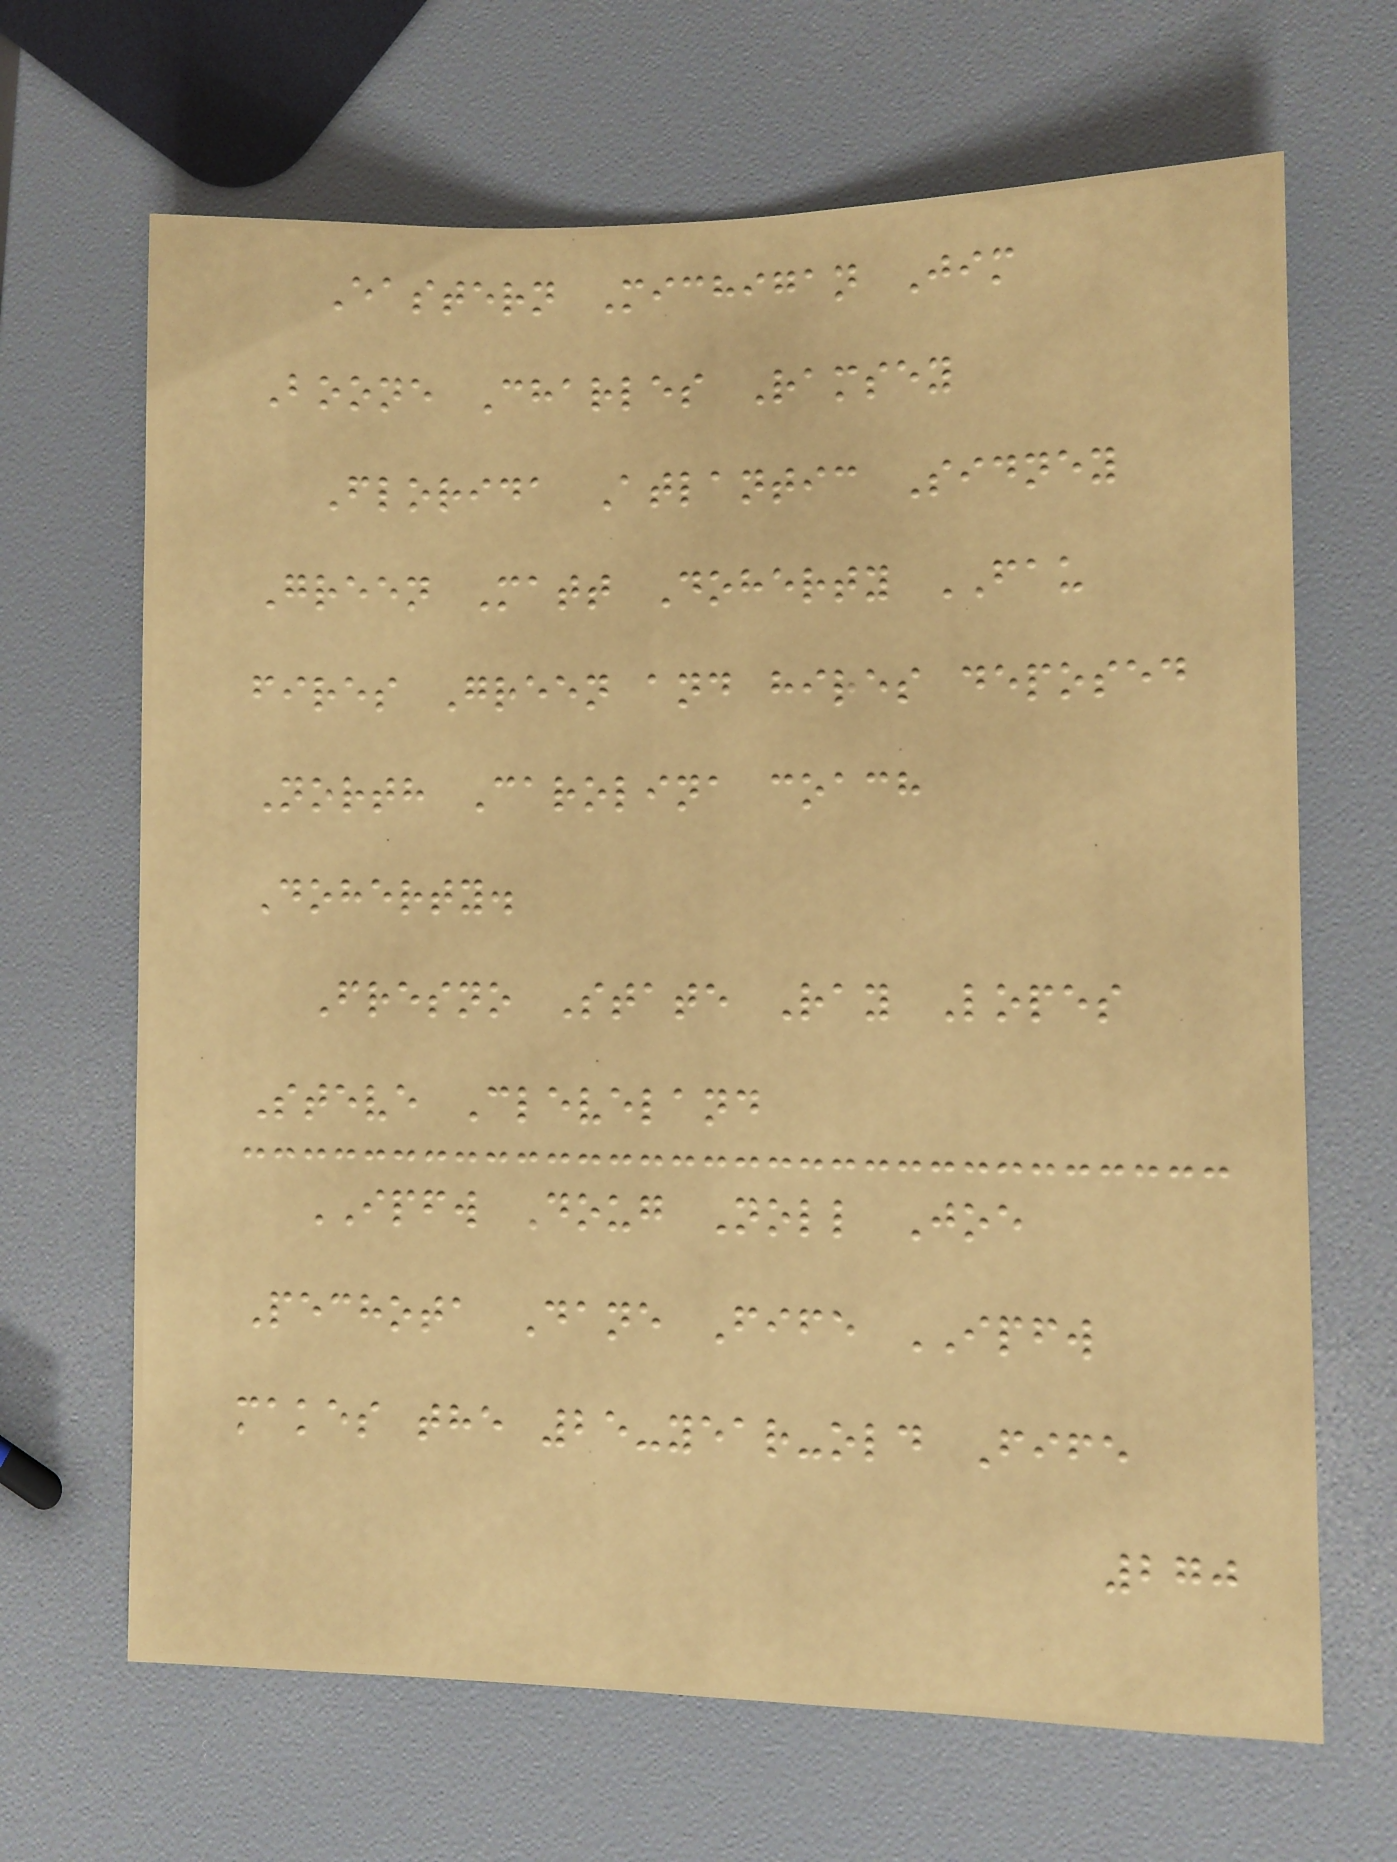Eastern Michigan Jim
Boone Charles Ramsey
Florida Atlantic Sidney
Green Matt Doherty FAU
fires Green and hires deposed
North Carolina coach
Doherty.
Fresno State Ray Lopes
Steve Cleveland
IPFW Doug Noll Joe
Pechota Dane Fife IPFW
makes the 25-year-old Fife
270
